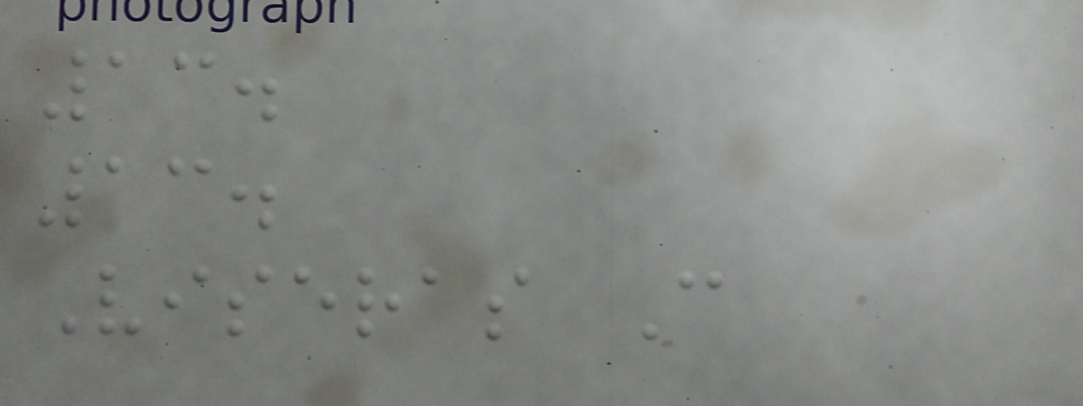13.
13.
Viseras C
